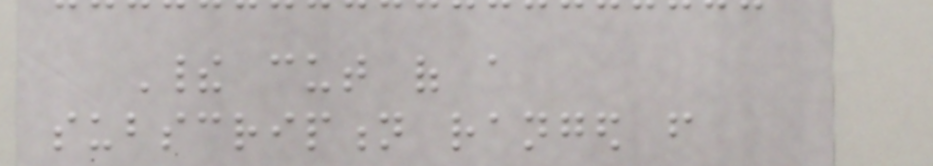Their cut of a
subscription ranged from
